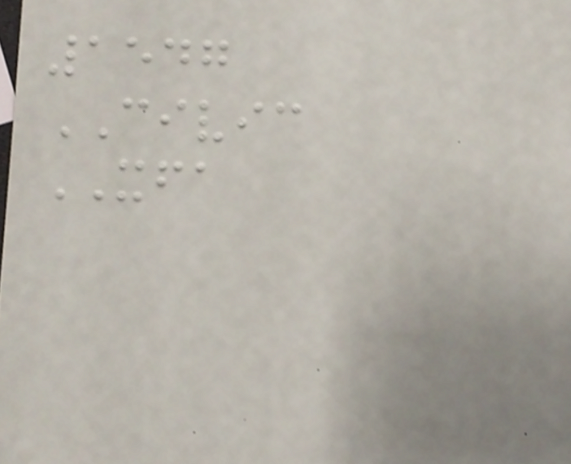1547
CIVIC
XFA
